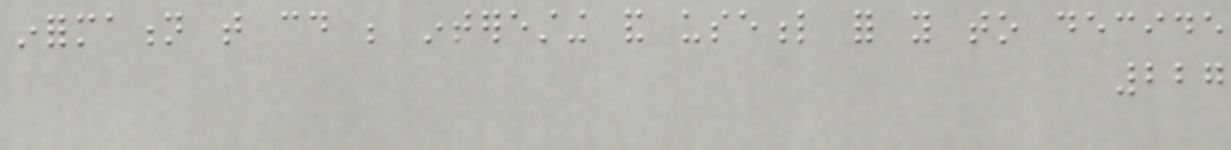information that could be interesting and useful for you to decide
227
